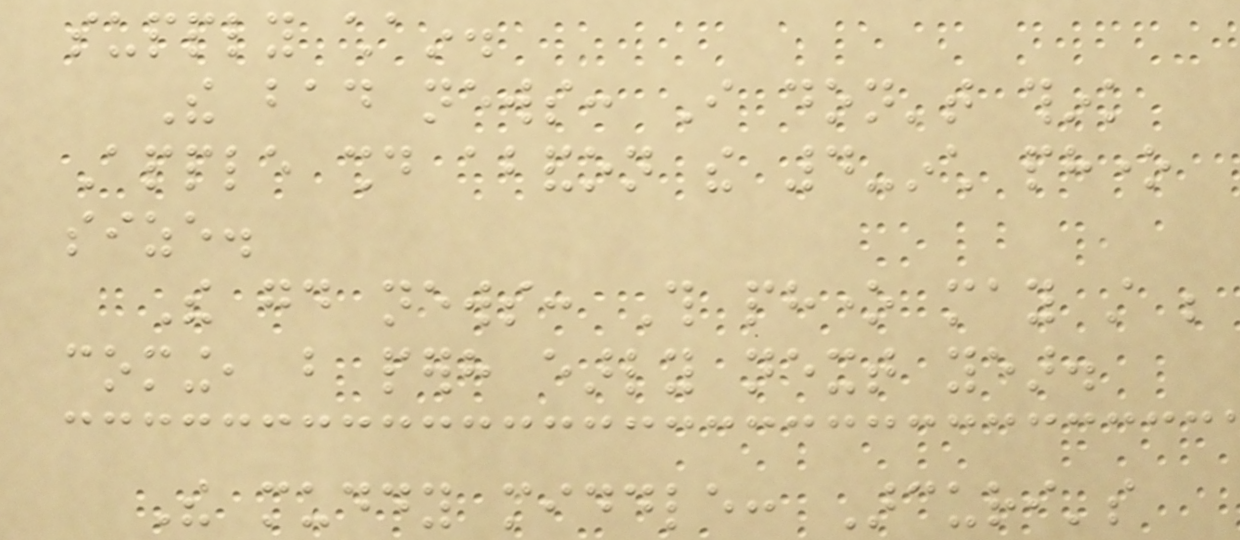supply chain.
The bad news: I don't think
Apple should abandon the 4-inch phone
size.
The good news: This phone may still be
coming, but perhaps early next year.
The muddy middle: Arcuri's
